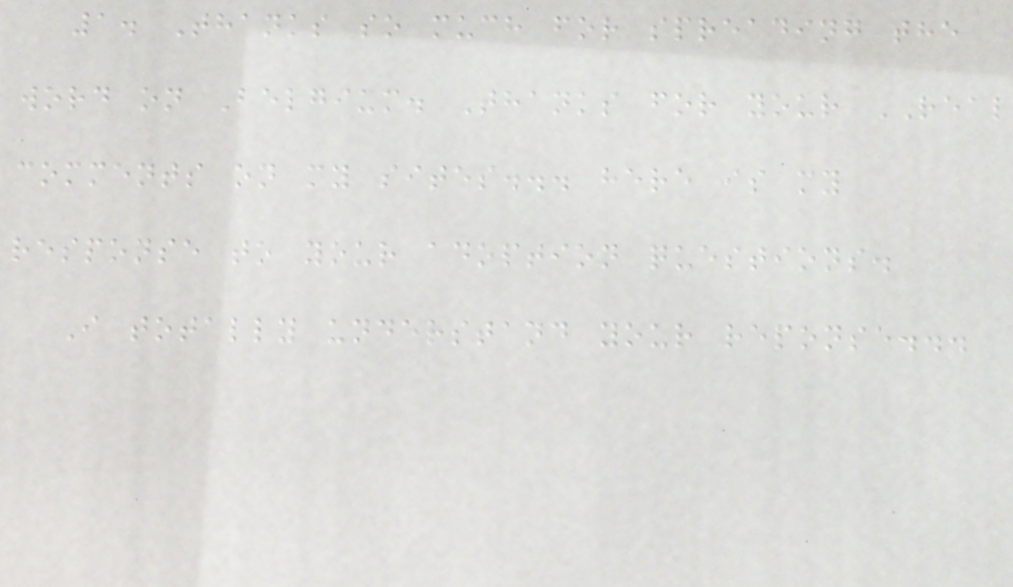1. Thanks so much for spreading the
word on Belgium. Thanks for your REAL
comments on my sites... here is my
response to your adoption questions.
I totally understand your reponse...
